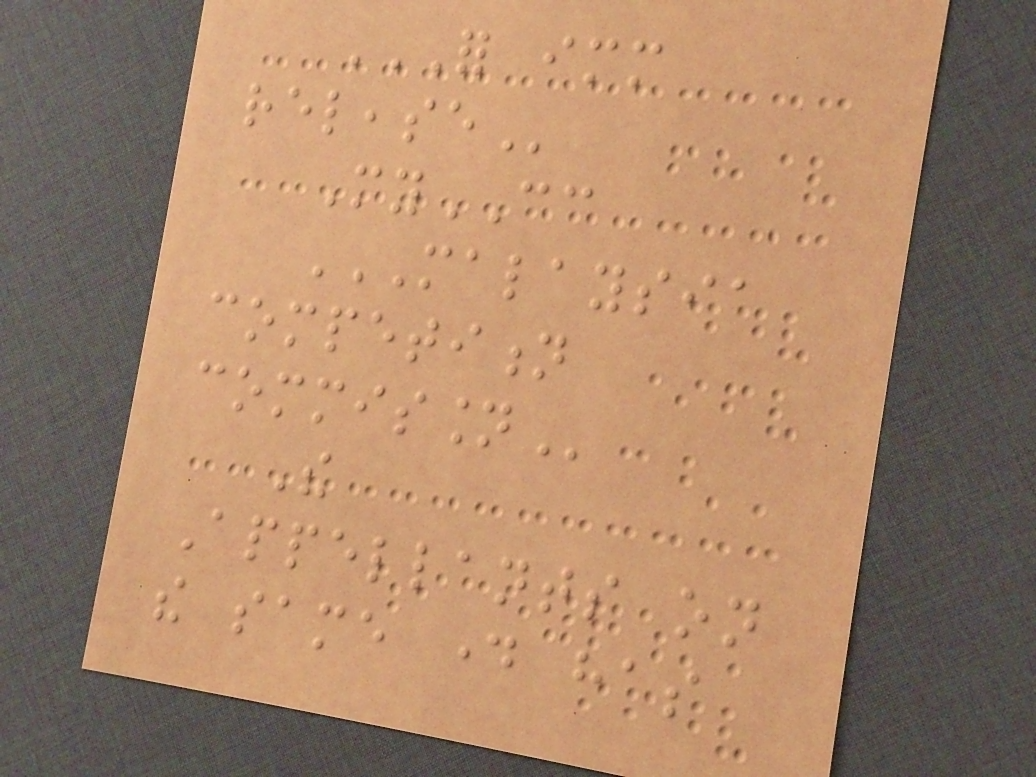FOR IMMEDIATE
RELEASE
MyCC
MALAYSIA
COMPETITION
COMMISSION
The
Appellants on
the same day has
